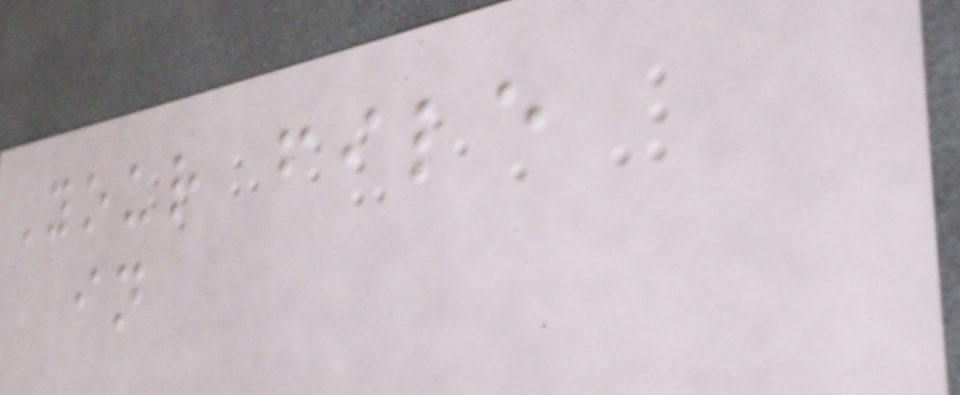Your file
in
